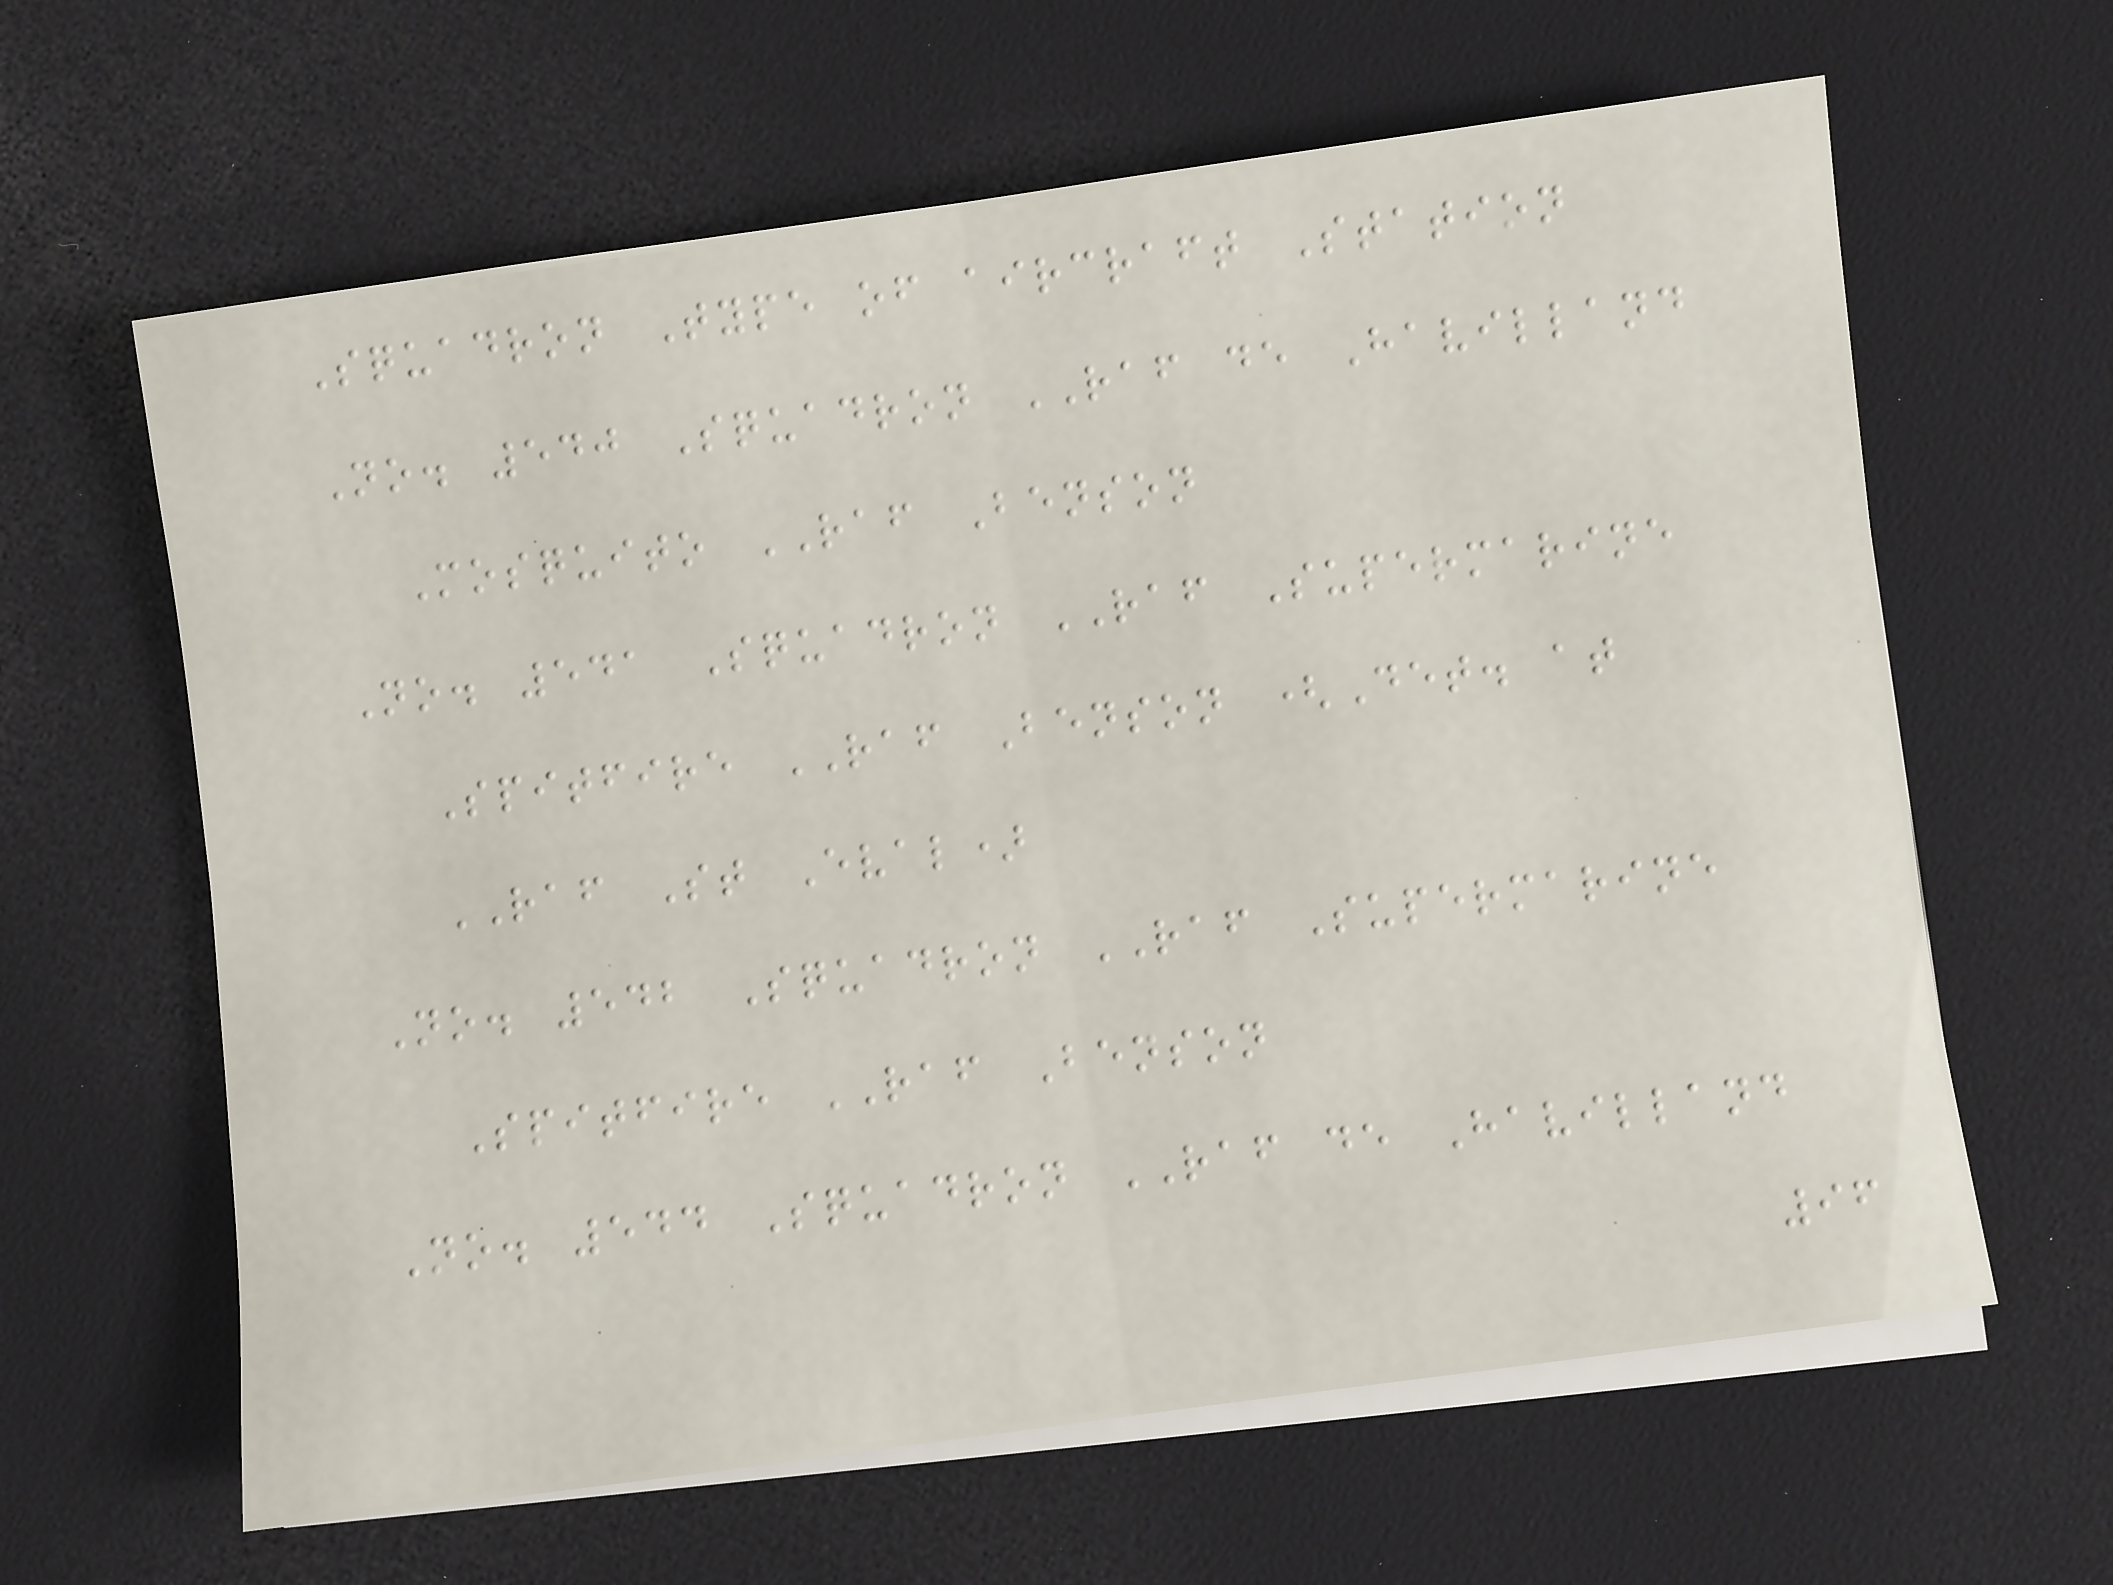Squadron Type of aircraft Station
No. 540 Squadron RAF de Havilland
Mosquito RAF Benson
No. 541 Squadron RAF Supermarine
Spitfire RAF Benson (Det. at
RAF St Eval)
No. 542 Squadron RAF Supermarine
Spitfire RAF Benson
No. 544 Squadron RAF de Havilland
96
